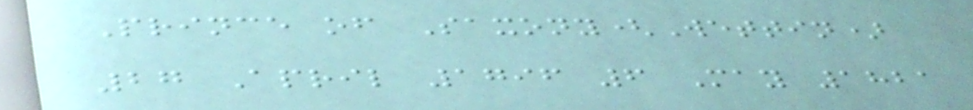Prince of Saxony(Wettin)
27 April 1796 6 May 1821
